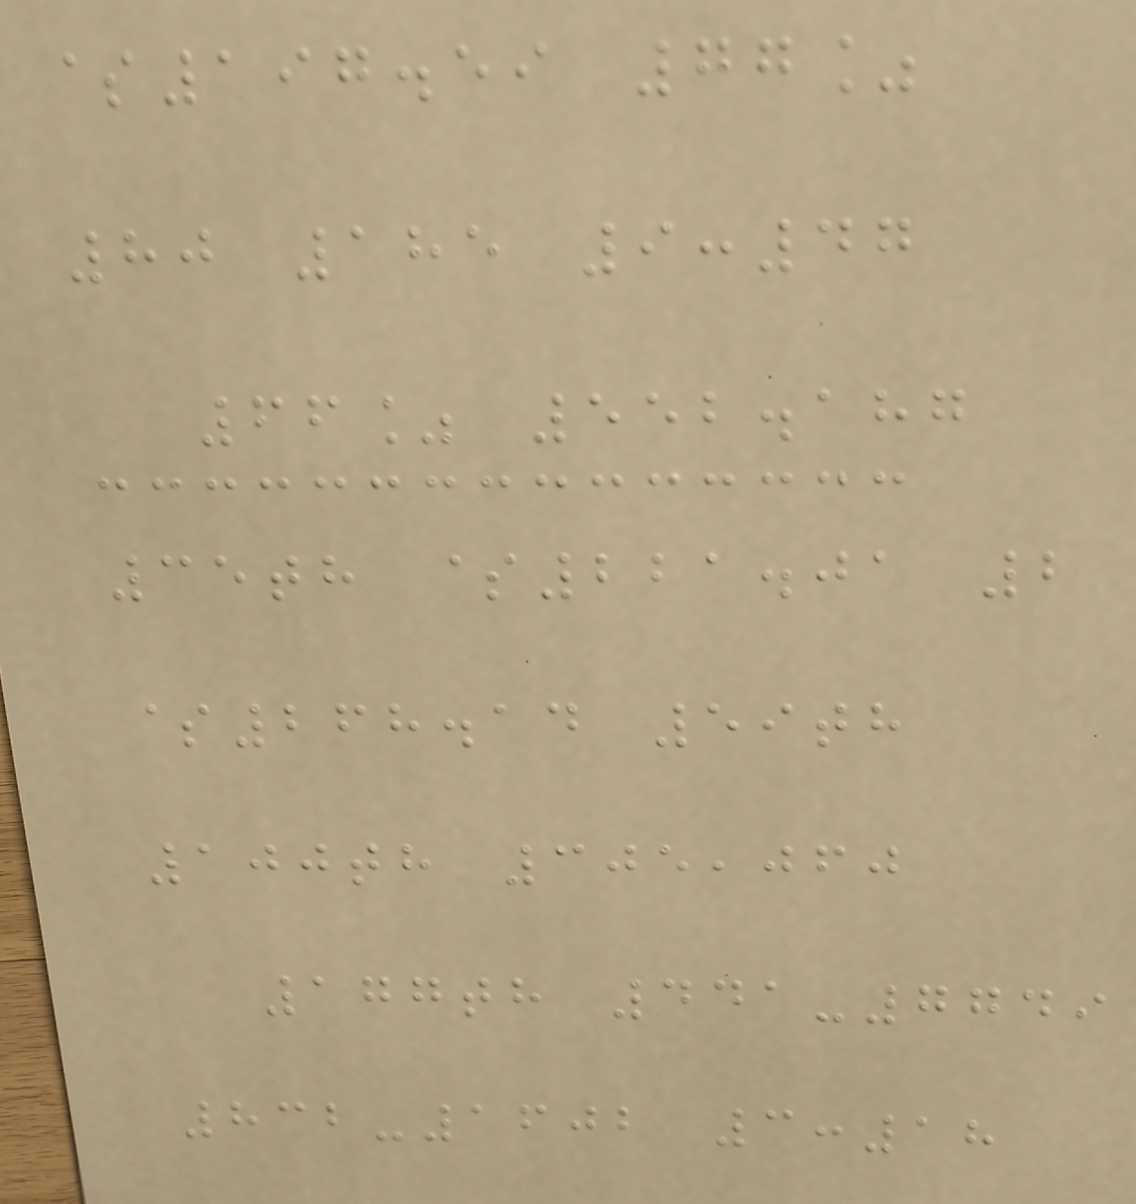$197.59 77%
80 185 9:47
66% 552.187
35th $221.01 2
$268.14 59th
100th 305,060
177th 441-7749
832-1602 3:18
